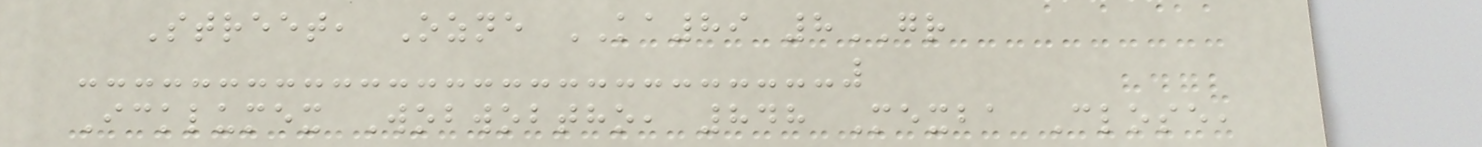Street, Ozne KA89 8GR
Icklumex Wobwobtho, 848 Mexba Close,
